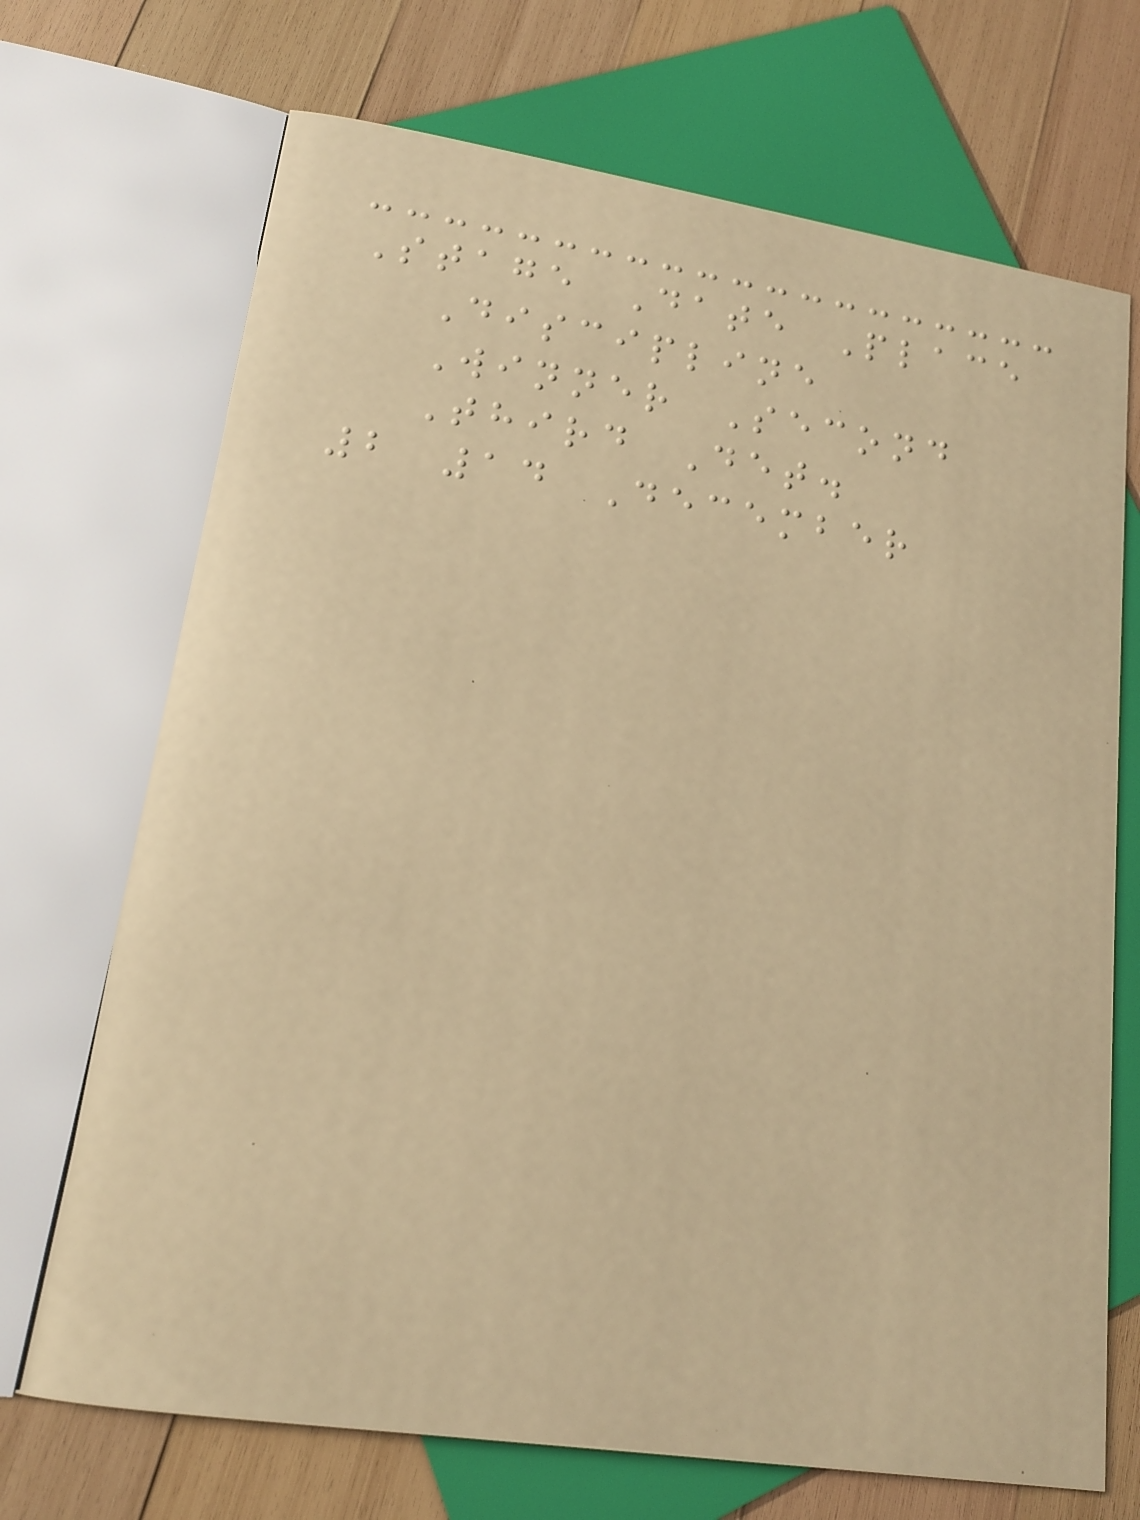Stage Date Place
Discipline
Winner Second
Third Det.
2 14 December
